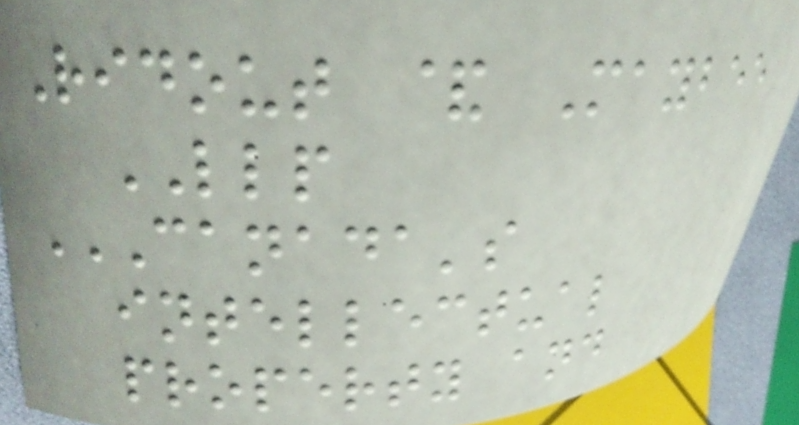Ridout & Maybee
LLP
CANADA'S
INTELLECTUAL
PROPERTY AND
